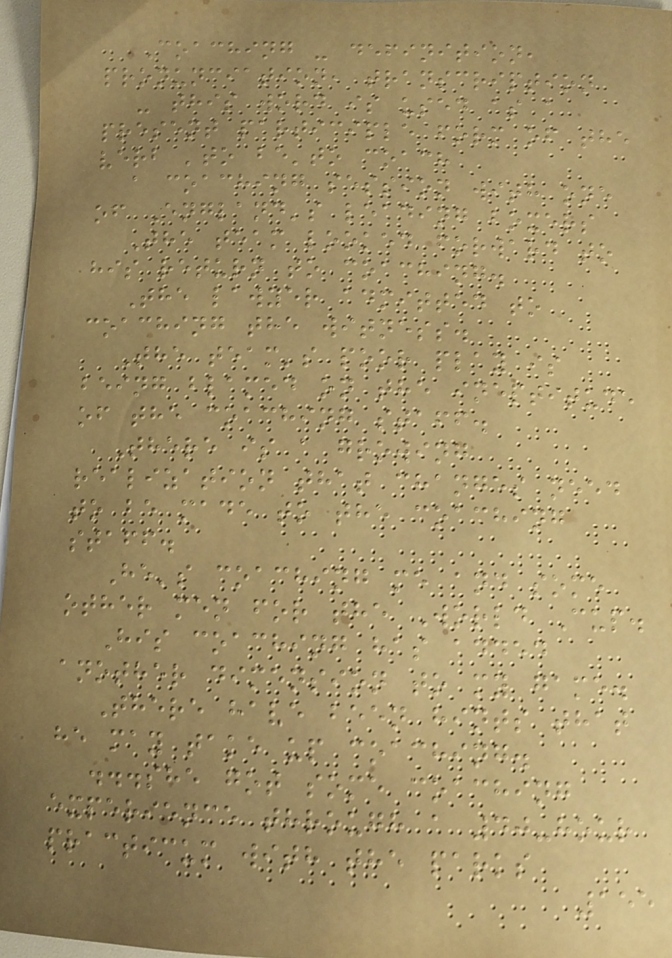Coaching - definition,
pronunciation, transcription
- this word is used as a
present participle form of the
verb 'to be'to coach
a coaching session with one
of England's leading boxers
The team looked forward to
his return to coaching.
The lawyer admitted to
coaching the witness.
The team's poor play is
being blamed on the ineptitude
of the coaching staff.
There is a growing
realization that changes need
to be made to the coaching
staff.
He's coaching me and some
other men for the World Cup.
His coaching has added
another dimension to my game.
There have been hints that
he may take up coaching.
...she got some coaching
experience through a 40-hour
practicum with the parks
155
